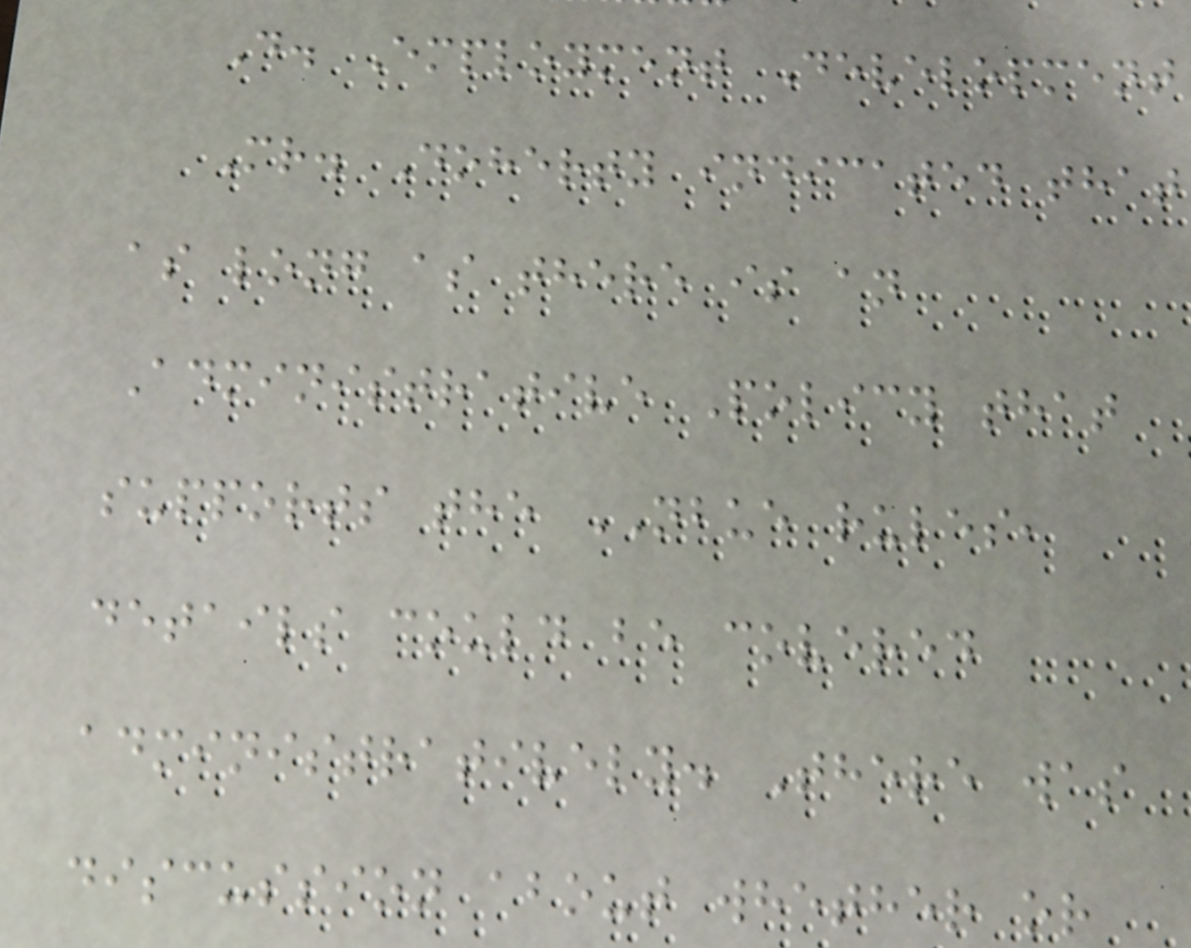D. Employment Development
Mr. Doherty indicated that
as long as there is an
Administrative Policy that
supports the NBUE rules,
details could be covered
administratively. There was
discussion about whether or
